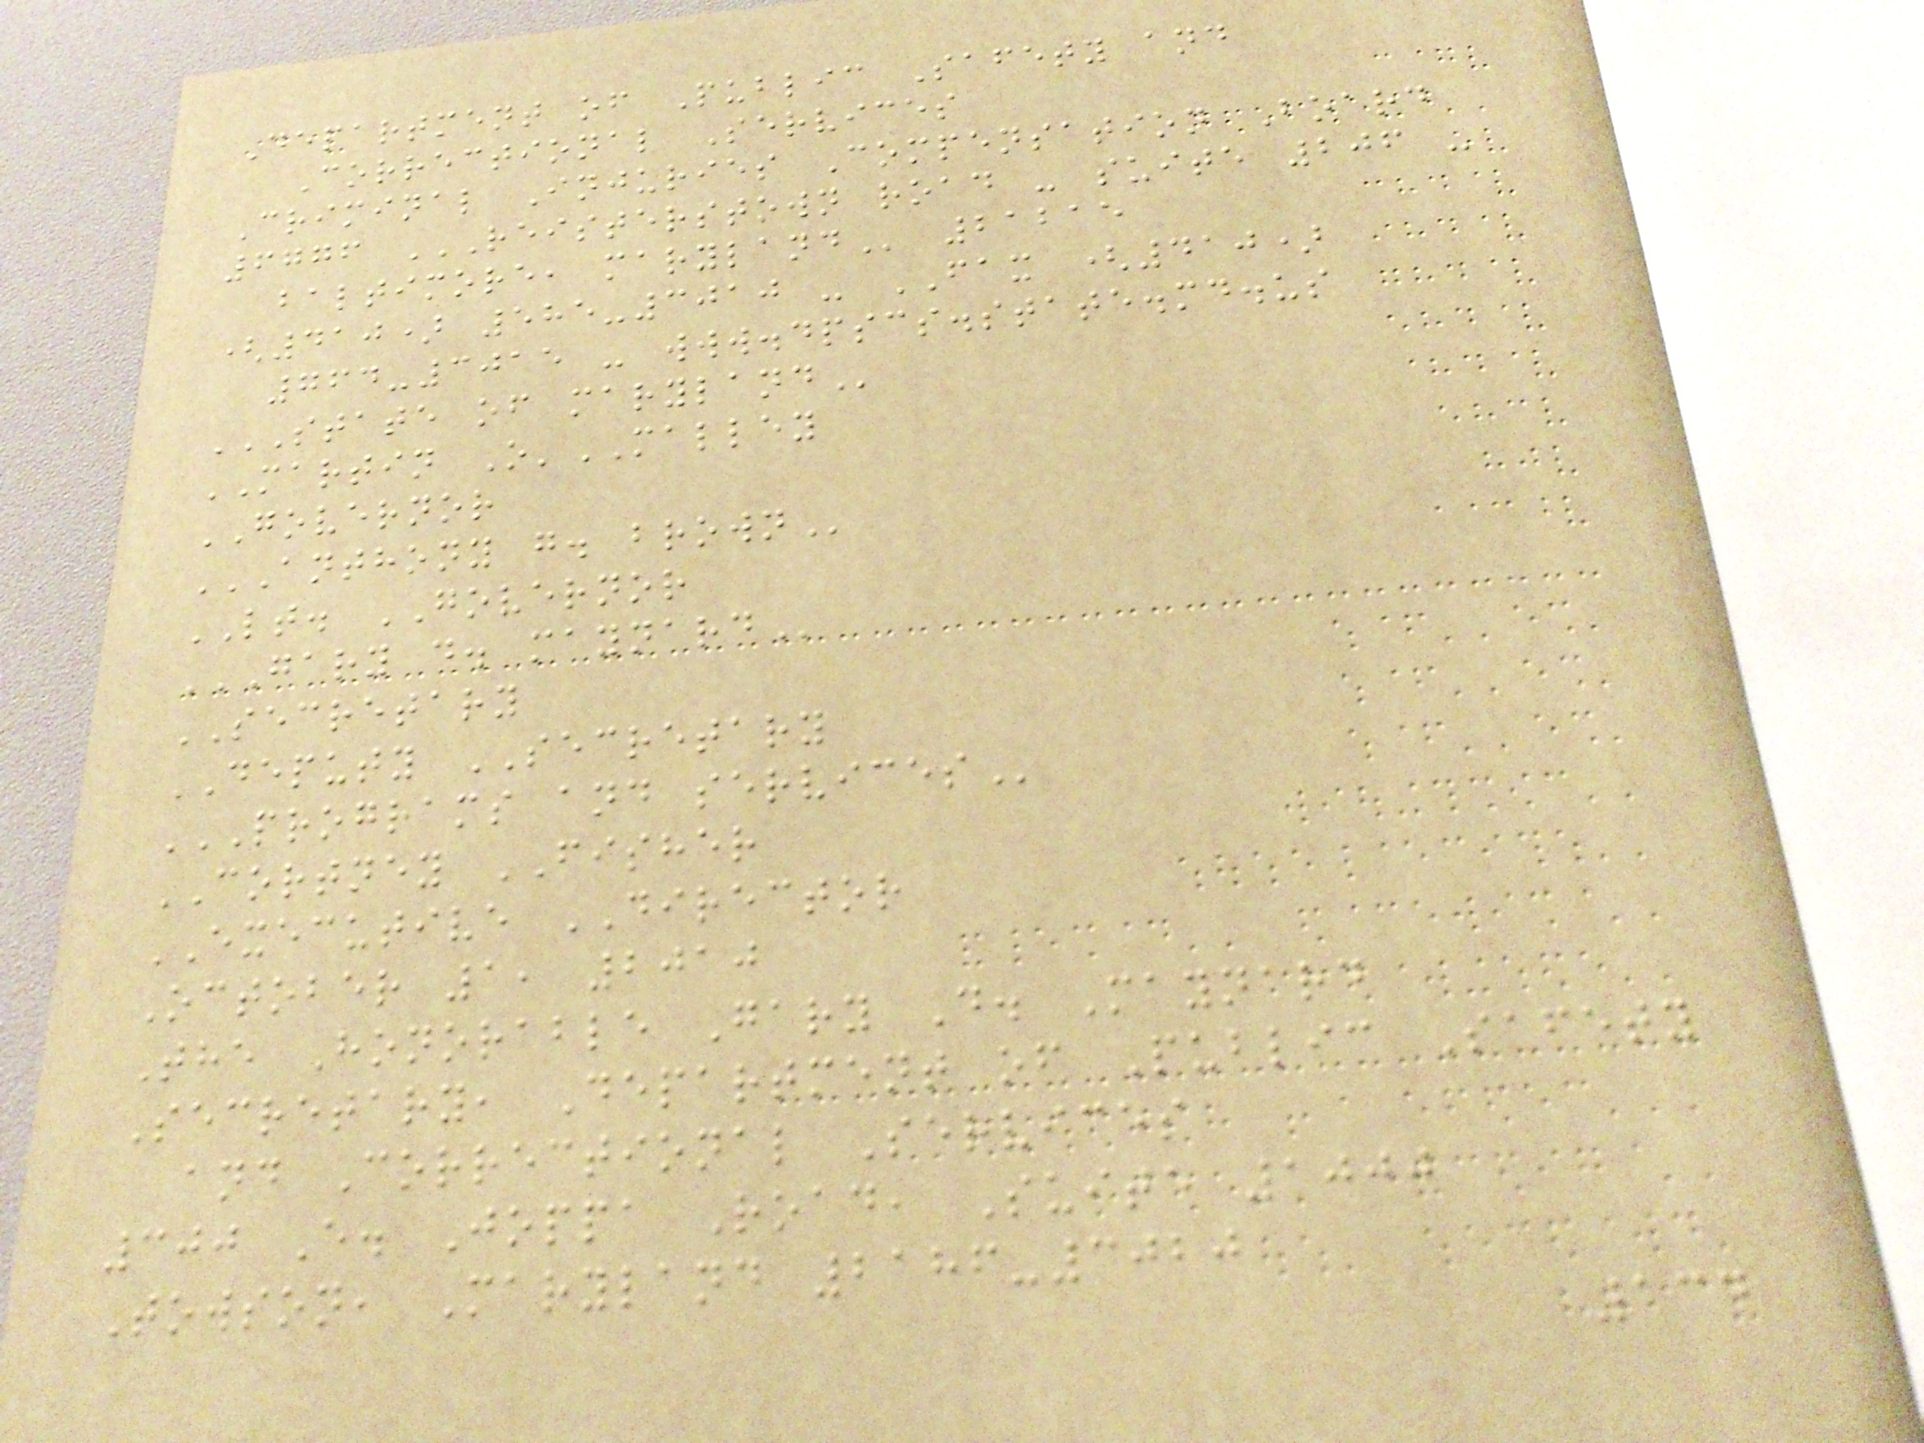Department of Public Safety and
Correctional Services
Criminal Injuries Compensation Board
6776 REISTERSTOWN ROAD - SUITE 206 -
BALTIMORE, MARYLAND 21215
(410) 585-3010 - FAX (410)
764-3015 - www.dpscs.state.md.us
STATE OF MARYLAND
MARTIN O'MALLEY
GOVERNOR
ANTHONY G. BROWN
LT. GOVERNOR
GARY D. MAYNARD
SECRETARY
DEPUTY SECRETARY
PROGRAMS AND SERVICES
CORTNEY FISHER
EXECUTIVE DIRECTOR
October 1, 2010
The Honorable Gary D. Maynard
Secretary, Department of Public Safety
and Correctional Services
300 E. Joppa Road, Suite 1000
Towson, Maryland 2186-3020
134
